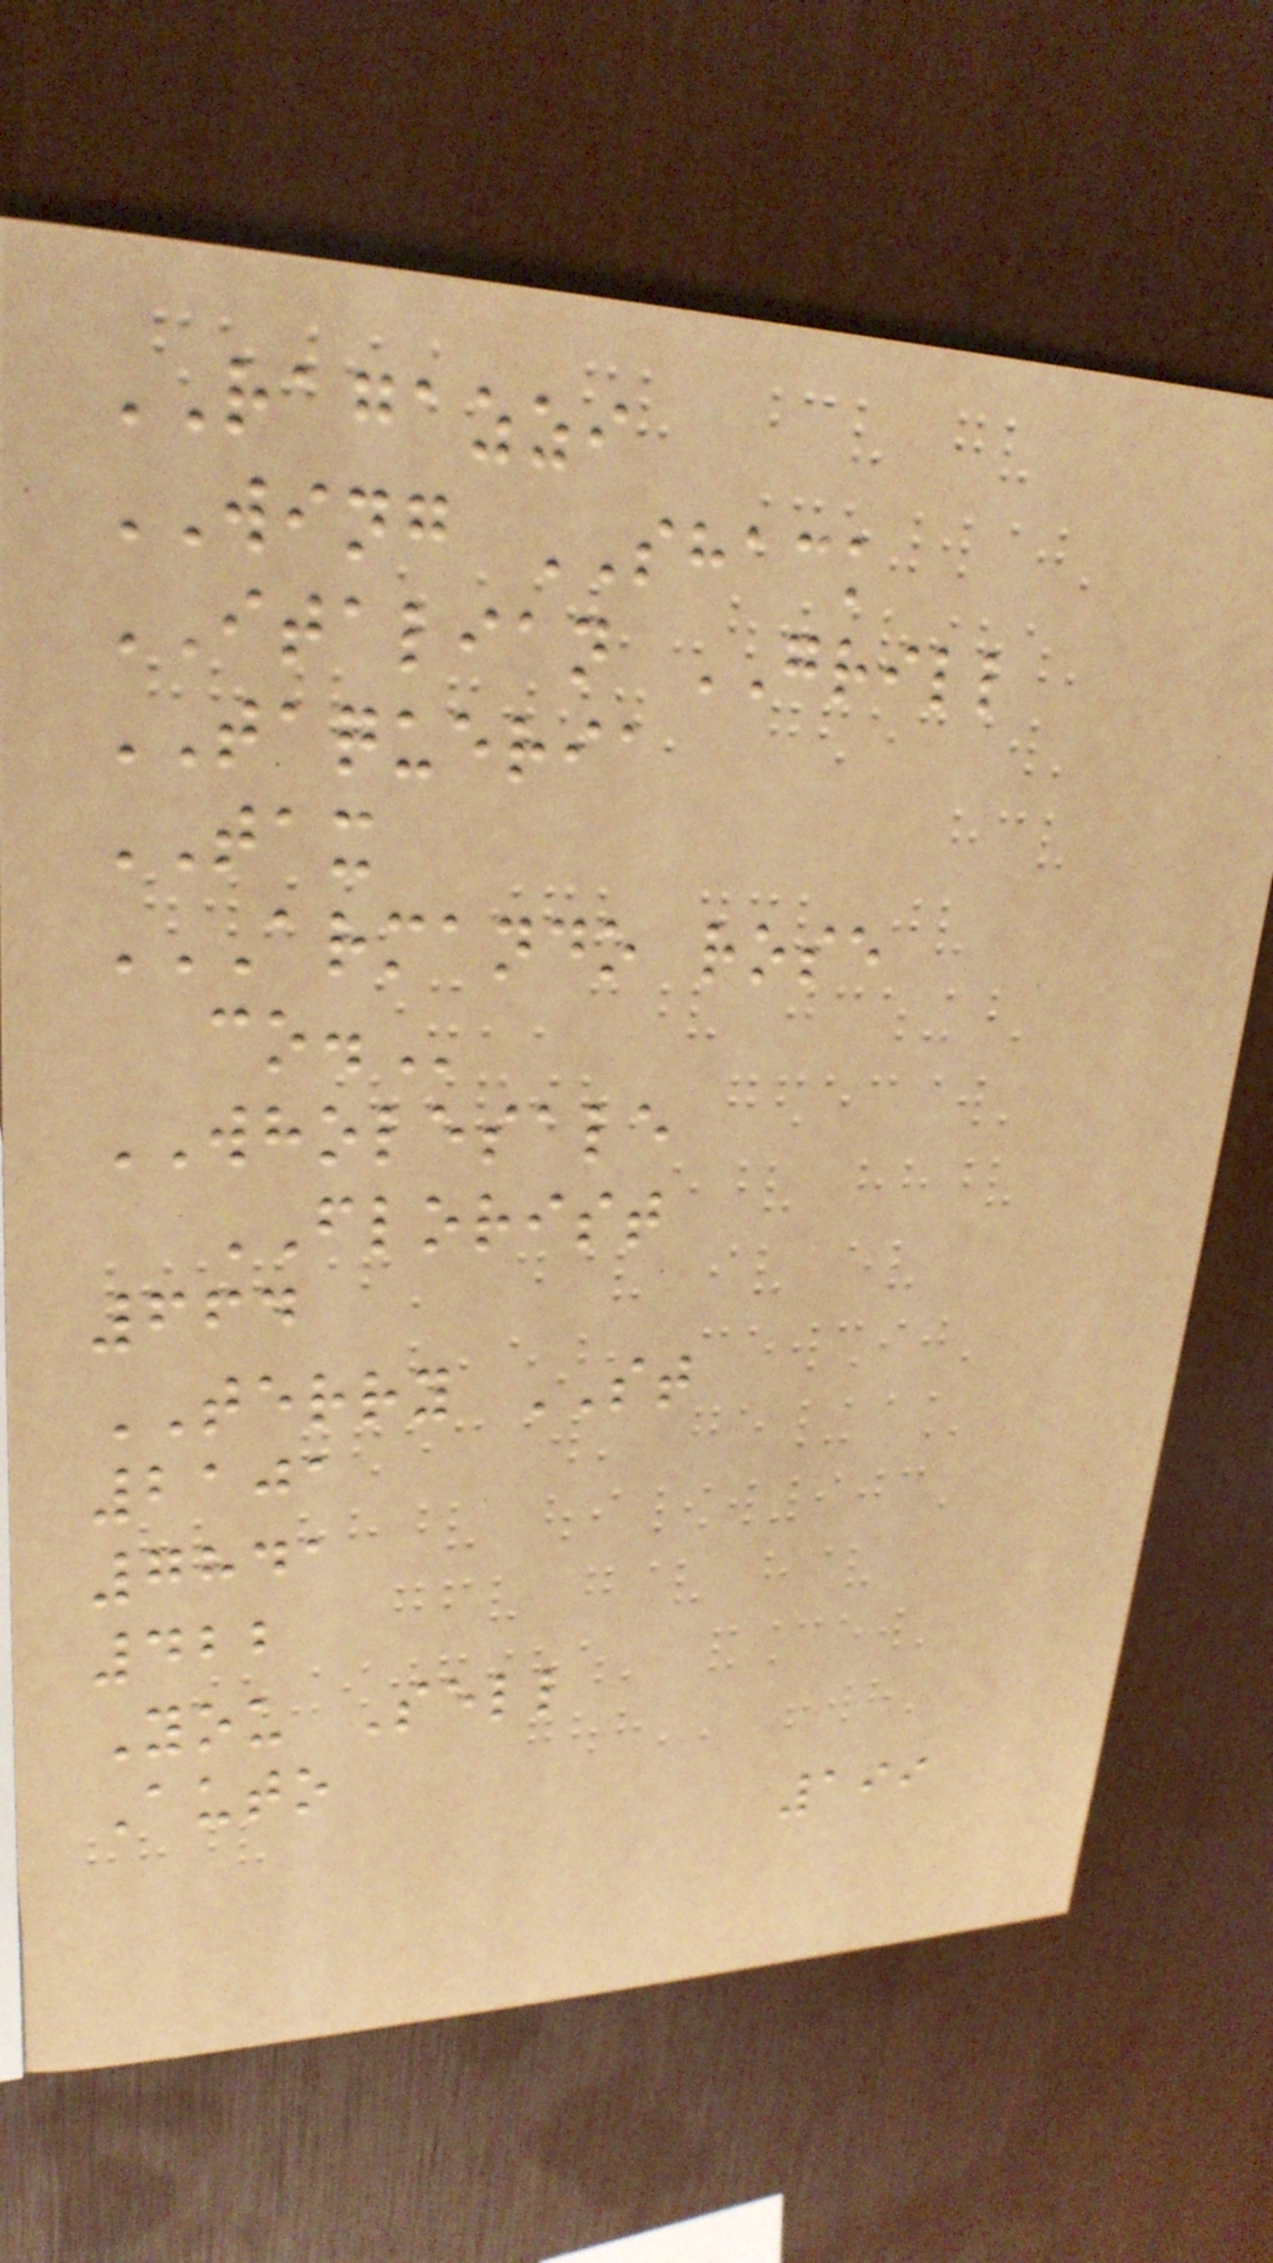RAGAZZI
WING SHACK
ITALIAN GRILL
TAQUERIA
TAX
ARMANDO ROSE
CO.
WHOLESALE
FLORIST
664
TERRY ST
2101
7841
422
You Sell
Auto
199
